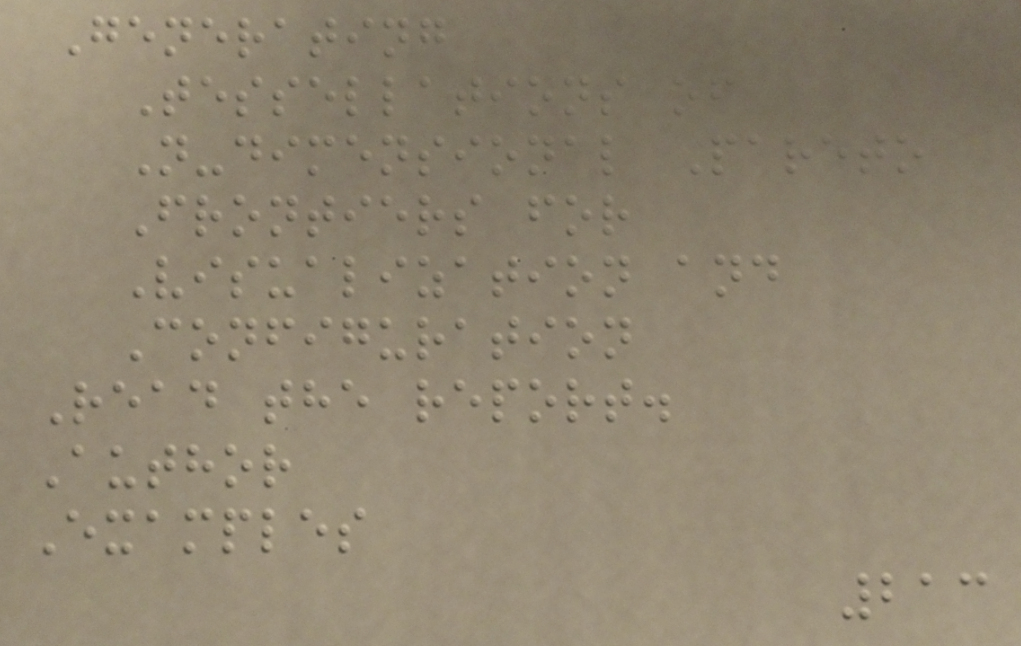Generating
Tessellations of
N-dimensional Pareto
Frontiers for
Visualization and
Configuration
Read the report.
Author
Examples
213
